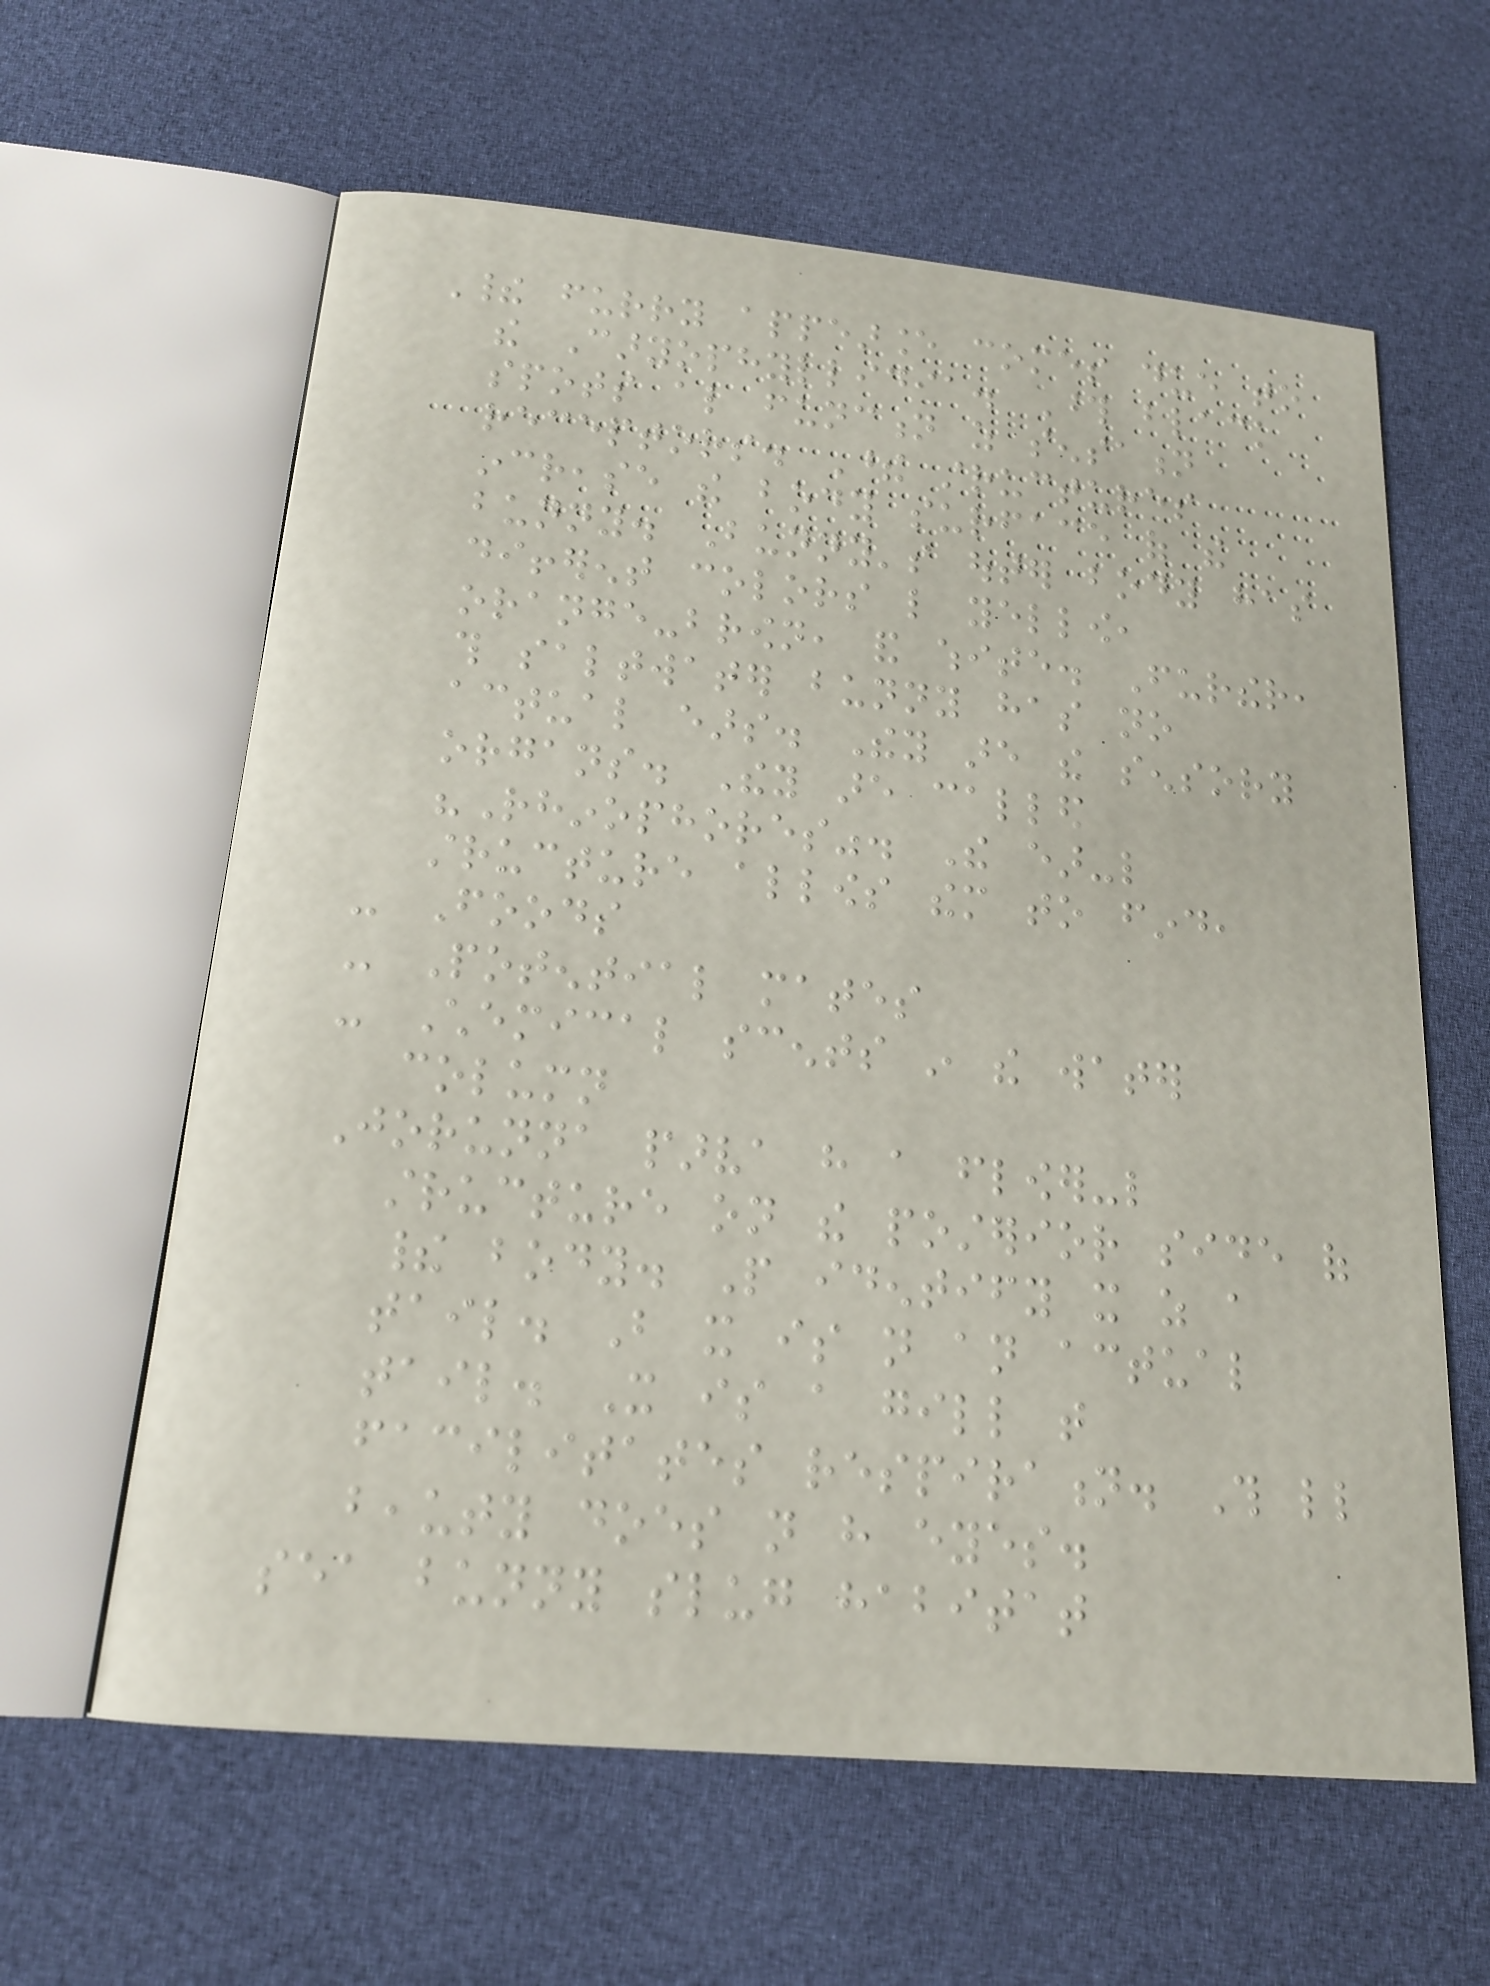Their furry appearance comes due to
the Caryophyllidia. Those black
spots also function as sensation
receptors. These structures
increase the body surface of the
bunny. Bunny's outer body has
different colors like yellow,
orange-brown, and white. Further,
this saltwater bunny has no
actual ears. They are the sensory
organs. They are called
"Rhinophores". The ear-like
structure allows them to find,
- Foods
- Potential mates
- Chemical scents in the water
column
Jorunna parva have a flower-like
structure on the posterior side of
their body. People identify it as a
tail. But it is not an actual
tail. It is a gill that
facilitates respiration. This little
beauty does not have eyes.
sea bunny slug habitat
